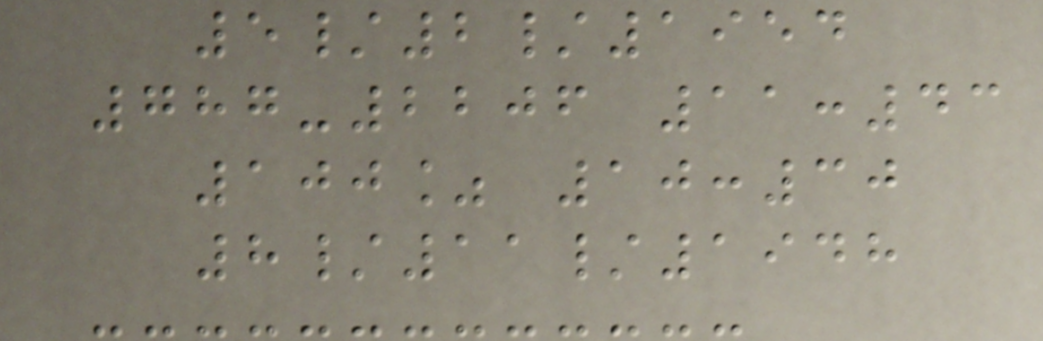5/2/1954
787-2206 11:43
100% 10:30
8/11/1948
